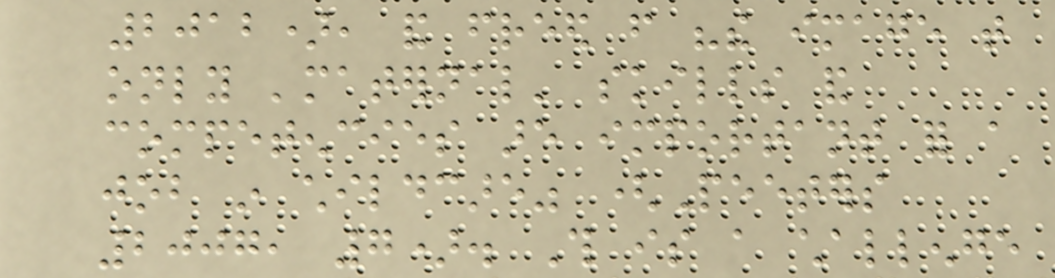2012), and freed from "the image that
only 'maternal' skills and
competencies are important for a
job in childcare" (Peeters
2007, 7). This is a challenge
